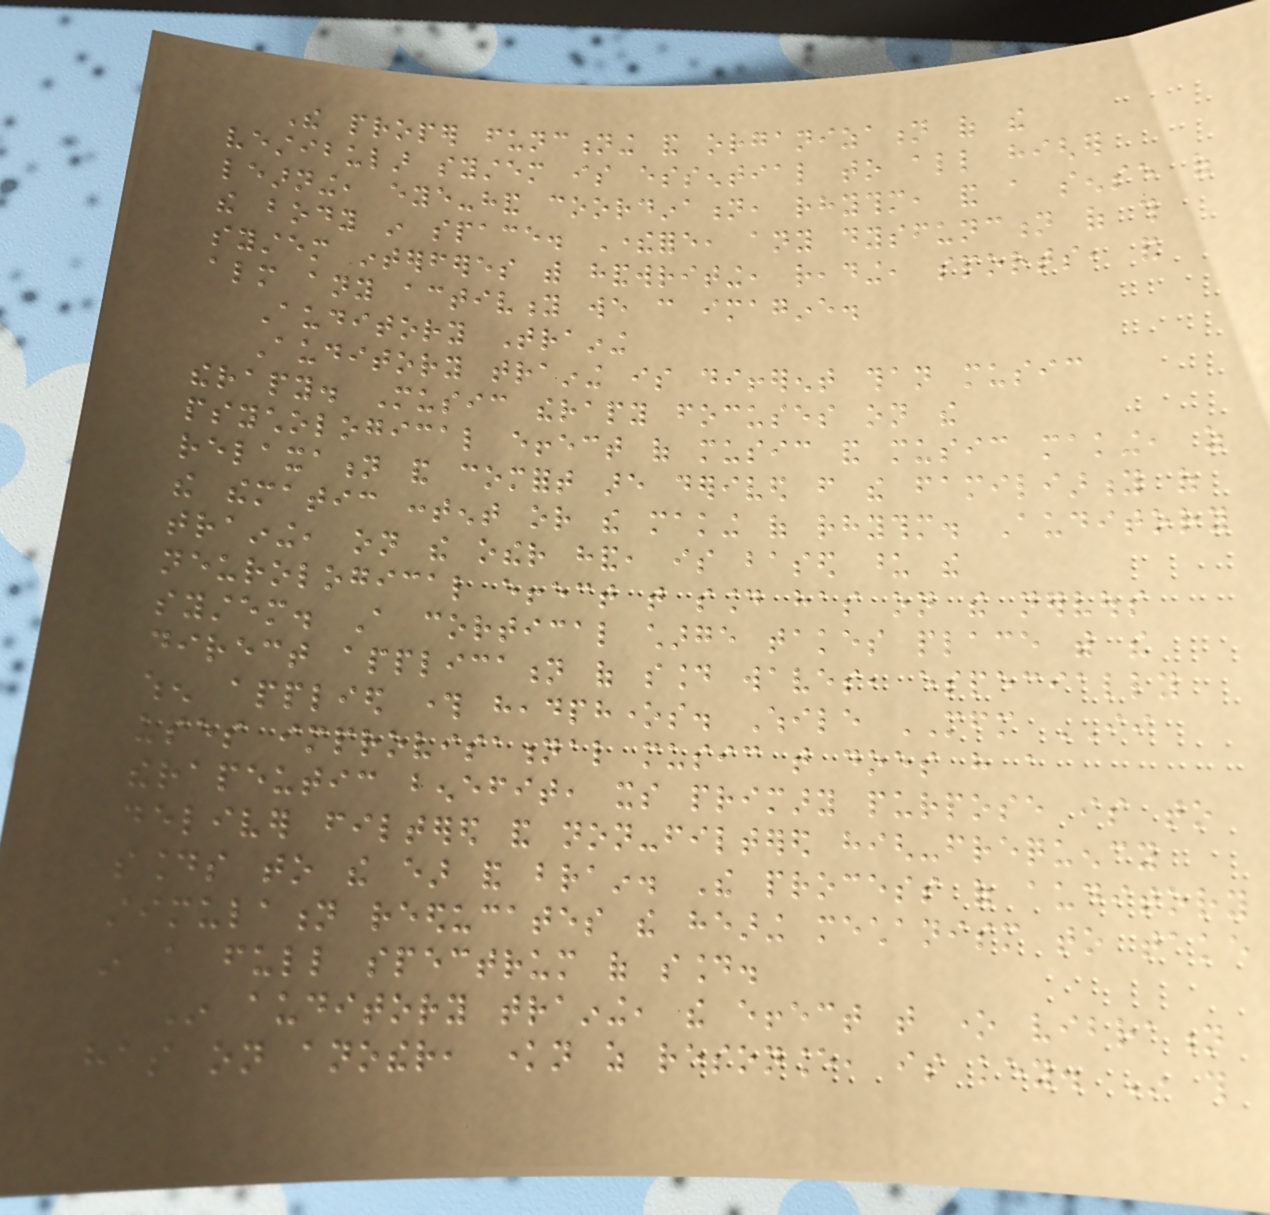The proper functioning and organization of the
vestibular system is essential to all higher
learning, eye-hand coordination, rhythm, and a sense of
the body in space. Therefore, any dysfunction of this
system interferes with handwriting, reading, sports, and
almost any activity we can imagine.
Auditory Training
Auditory training is different than music
therapy. Music therapy focuses on the
psychological effect of music and music making, as
relaxation and comfort are derived from the familiarity of
the thematic content or the making of rhythm. Auditory
training, on the other hand, is based upon the
neurological effect that sound has on the nervous
system. A cortical charge takes place with the
direct application of sound waves, especially
when applied through headphones. While MFM II
uses improvisational music that does have a
therapeutic benefit, its primary purpose is to
deliver filtered and non-filtered high-frequency
sounds to the ear and brain. The process of auditory
stimulation reeducates the hearing mechanism to take
in a full spectrum of sound.
In auditory training, the effect that one vibration
has on another, known as resonance, is key. In this
